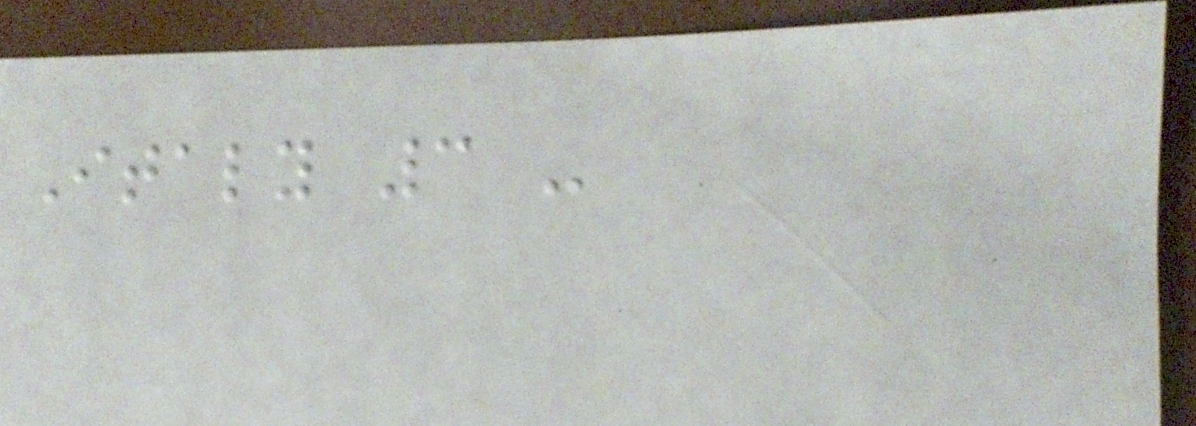Italy 3 -
